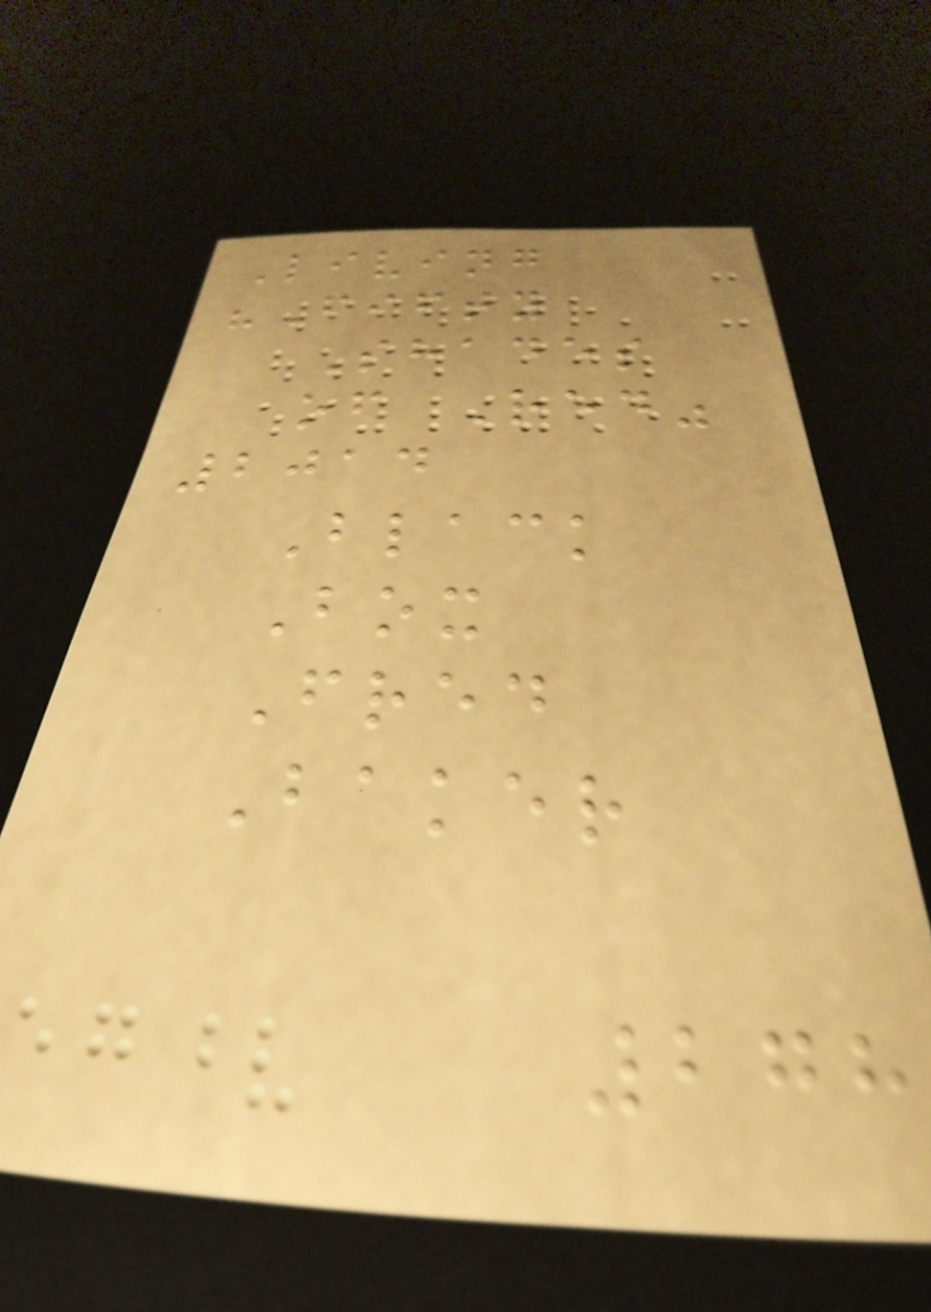Living
"Fifty
Shades
of Red"
2014
Black
Box
Fred
Baker
278
